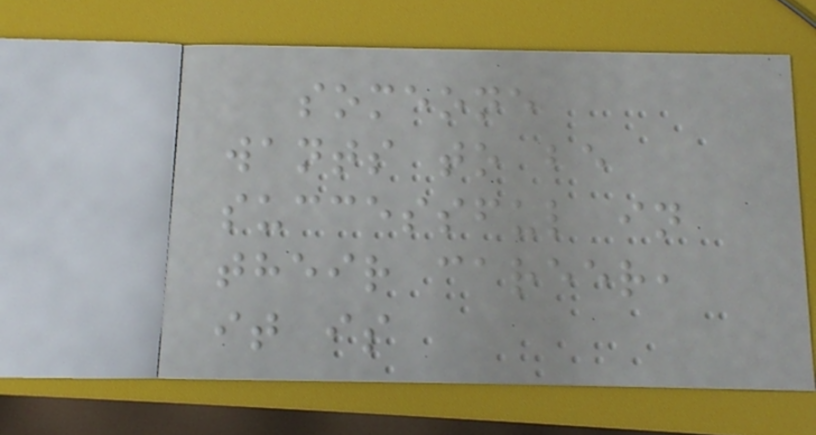someone
wants to be
successful in
their career,
it is
